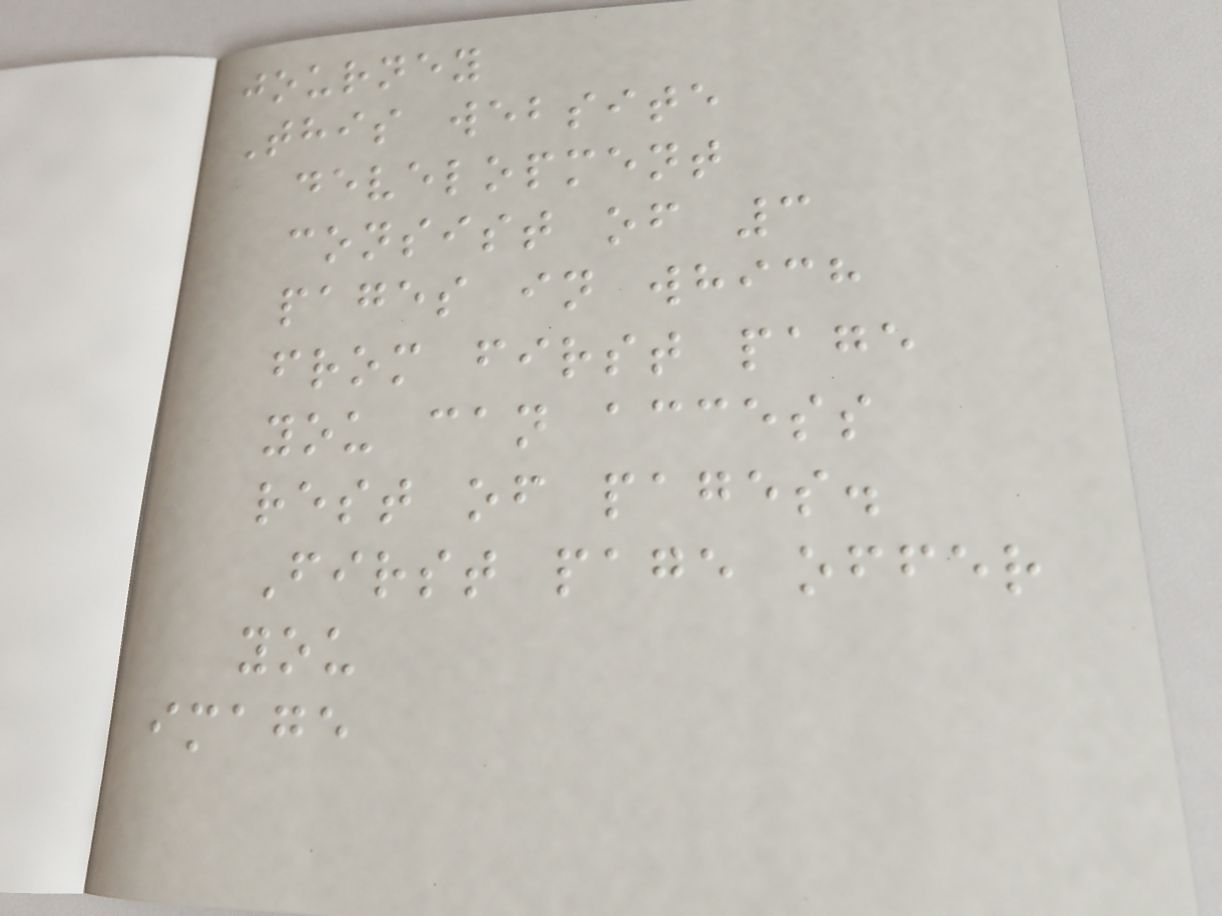journey
This website
development
consist of 3
pages in which
from first page
you can access
rest of pages.
First page offer
you
image
